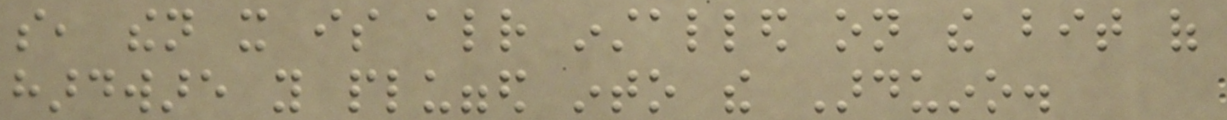so, then it is already installed on the bit of
hardware you plugged into the Arduino.
